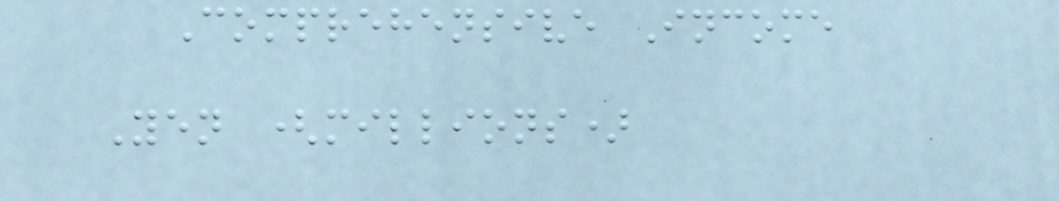Comprehensive Income
Yen (millions)
